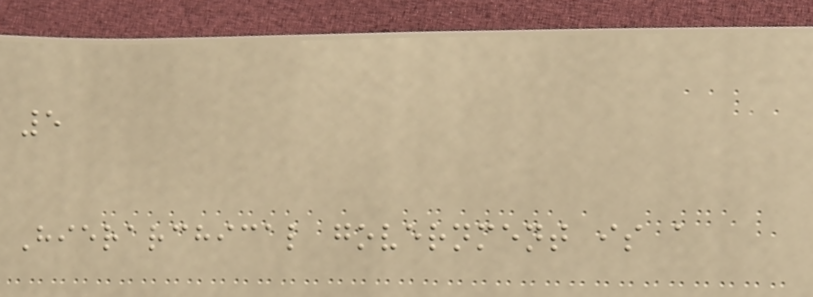5
Hierarchical government is a
